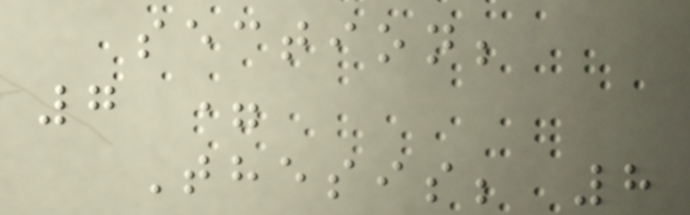section;
7 =
Thesis; 8
